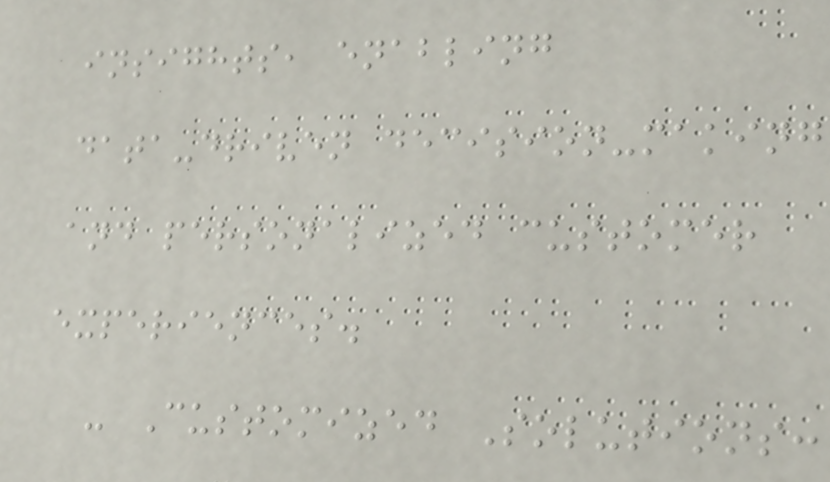insights, enabling
data-driven decision-making
and personalized customer
experiences.
- Customized Solutions:
